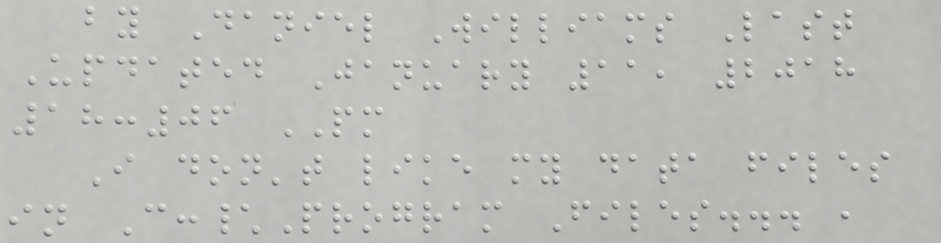by Daniel Williams Last
Updated January 11, 2018
18:06 PM
I don't like my data files
in C:\Program Files... ,
